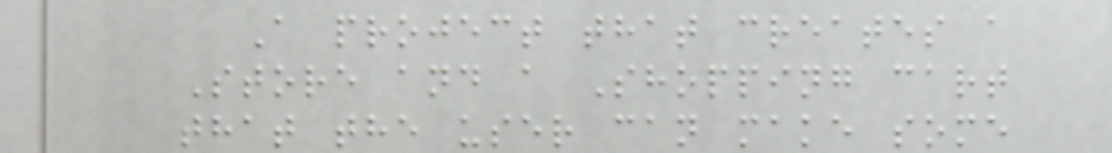A project that creates a
Store and a Shopping cart
that the user can make some
